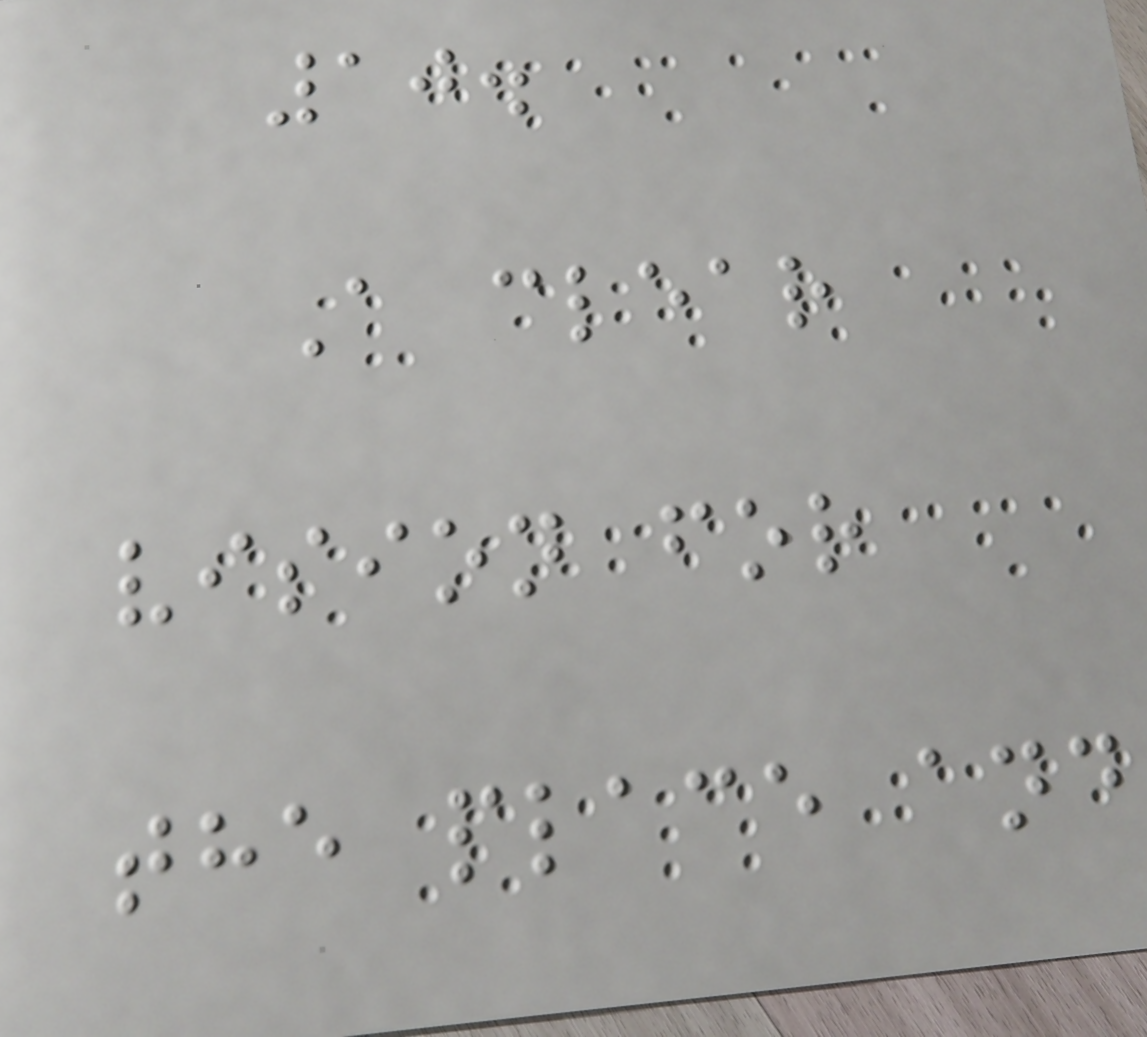10.
A clear
vision for
the place and
